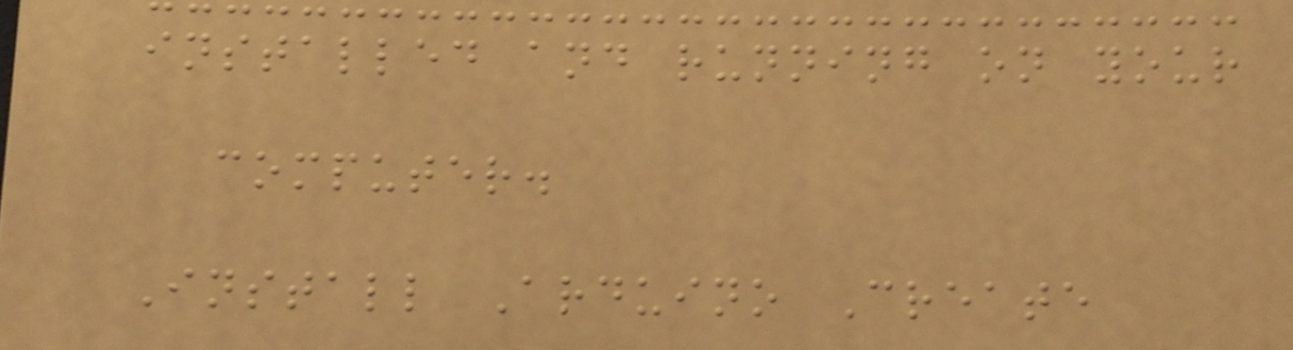installed and running on your
computer.
Install Arduino Create
